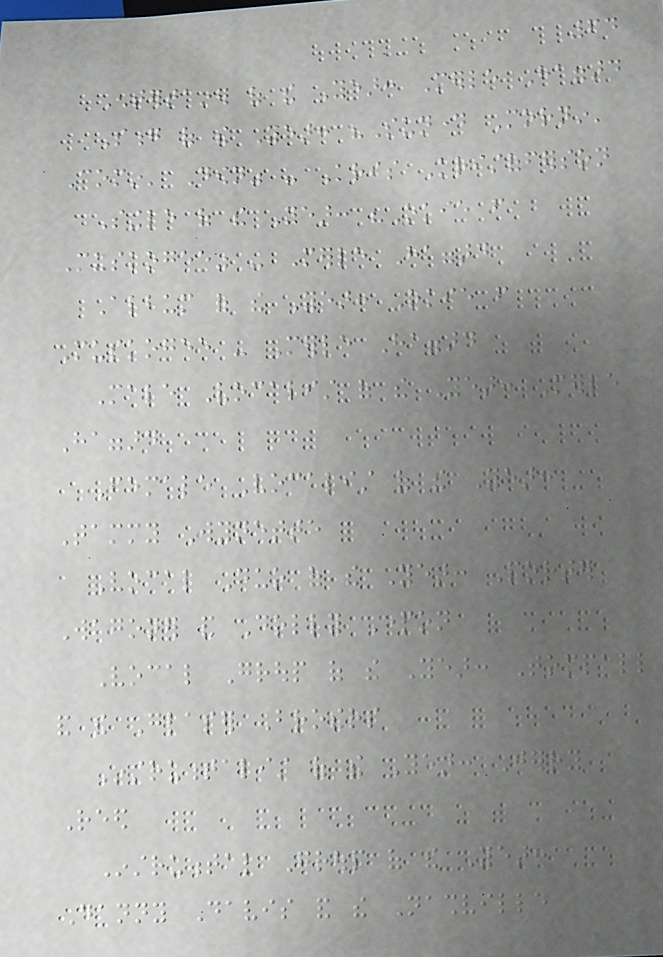64
Entertainer of the Year: Merle Haggard
Song of the Year: "Sunday Mornin'
Comin' Down" - Kris Kristofferson
Single of the Year: "Okie from
Muskogee" - Merle Haggard
Album of the Year: Okie from
Muskogee - Merle Haggard
Male Vocalist of the Year: Merle
Haggard
Female Vocalist of the Year:
Tammy Wynette
Vocal Duo of the Year: Porter
Wagoner and Dolly Parton
Vocal Group of the Year: Tompall
and the Glaser Brothers
Instrumentalist of the Year: Jerry
Reed
Instrumental Group of the Year:
Danny Davis and the Nashville
